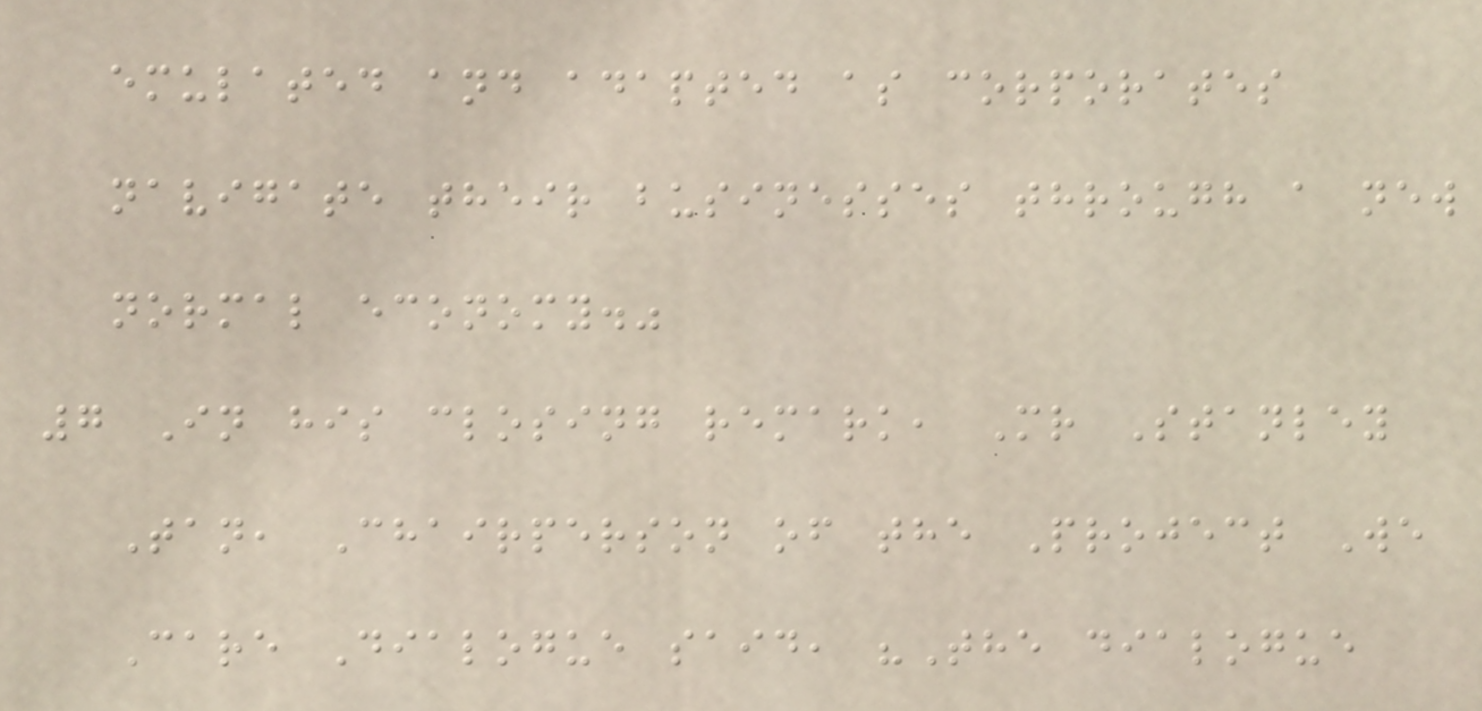emulated and adapted as corporates
navigate their businesses through a new
normal economy."
7 In his closing remark, Mr Stanley
Tan, Chairperson of the Project We
Care Dialogue said, "The dialogue
